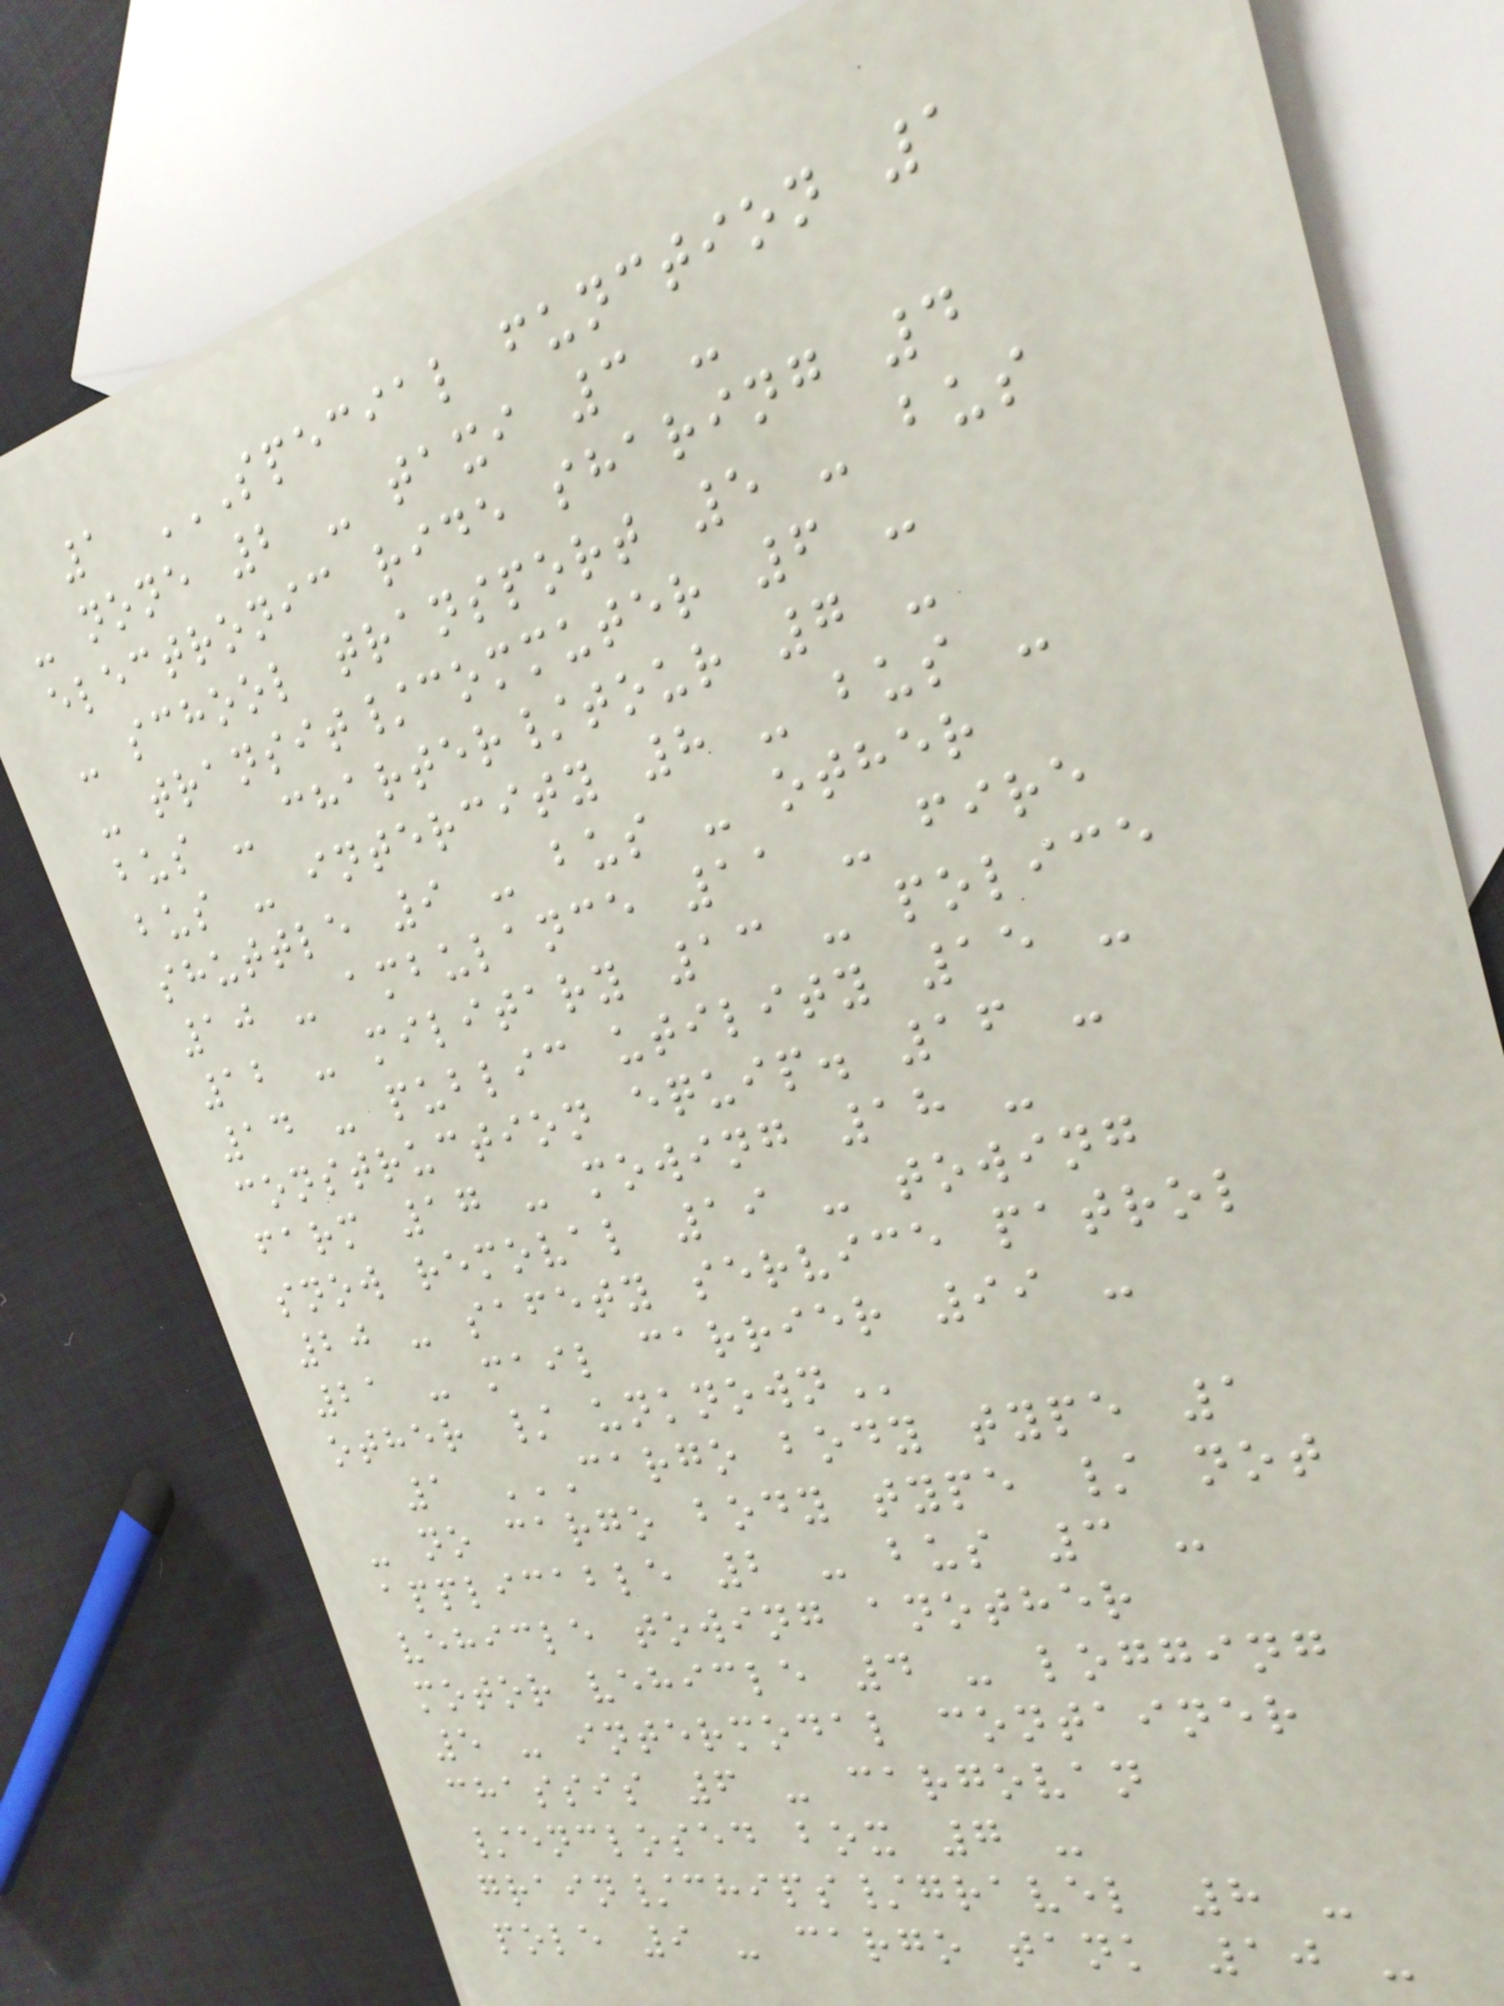1 SPECIAL FUNCTION 1
- NONE 2 - TAXI 3 -
ELECTRONIC RIDE SHARING 4
- SCHOOL TRANSPORT 5 - BUS
- TRANSIT/COMMUTER 6 -
BUS - CHARTER/TOUR 7 -
BUS - INTERCITY 8 - BUS -
SHUTTLE 9 - BUS - OTHER
10 - AMBULANCE 11 - FIRE
12 - MILITARY 13 - POLICE
14 - PUBLIC UTILITY 15 -
CONSTRUCTION EQUIP. 16 -
FARM 17 - MOWING 18 -
SNOW REMOVAL 19 - TOWING
20 - SAFETY SERVICE PATROL
21 - MAIL CARRIER 99 -
OTHER / UNKNOWN
1 CARGO BODY TYPE 1
- NO CARGO BODY TYPE / NOT
APPLICABLE 2 - BUS 3 -
VEHICLE TOWING ANOTHER
MOTOR VEHICLE 4 - LOGGING
5 - INTERMODAL CONTAINER
CHASSIS 6 - CARGOVAN
/ENCLOSED BOX 7 -
GRAIN/CHIPS/GRAVEL 8 -
POLE 9 - CARGO TANK 10 -
